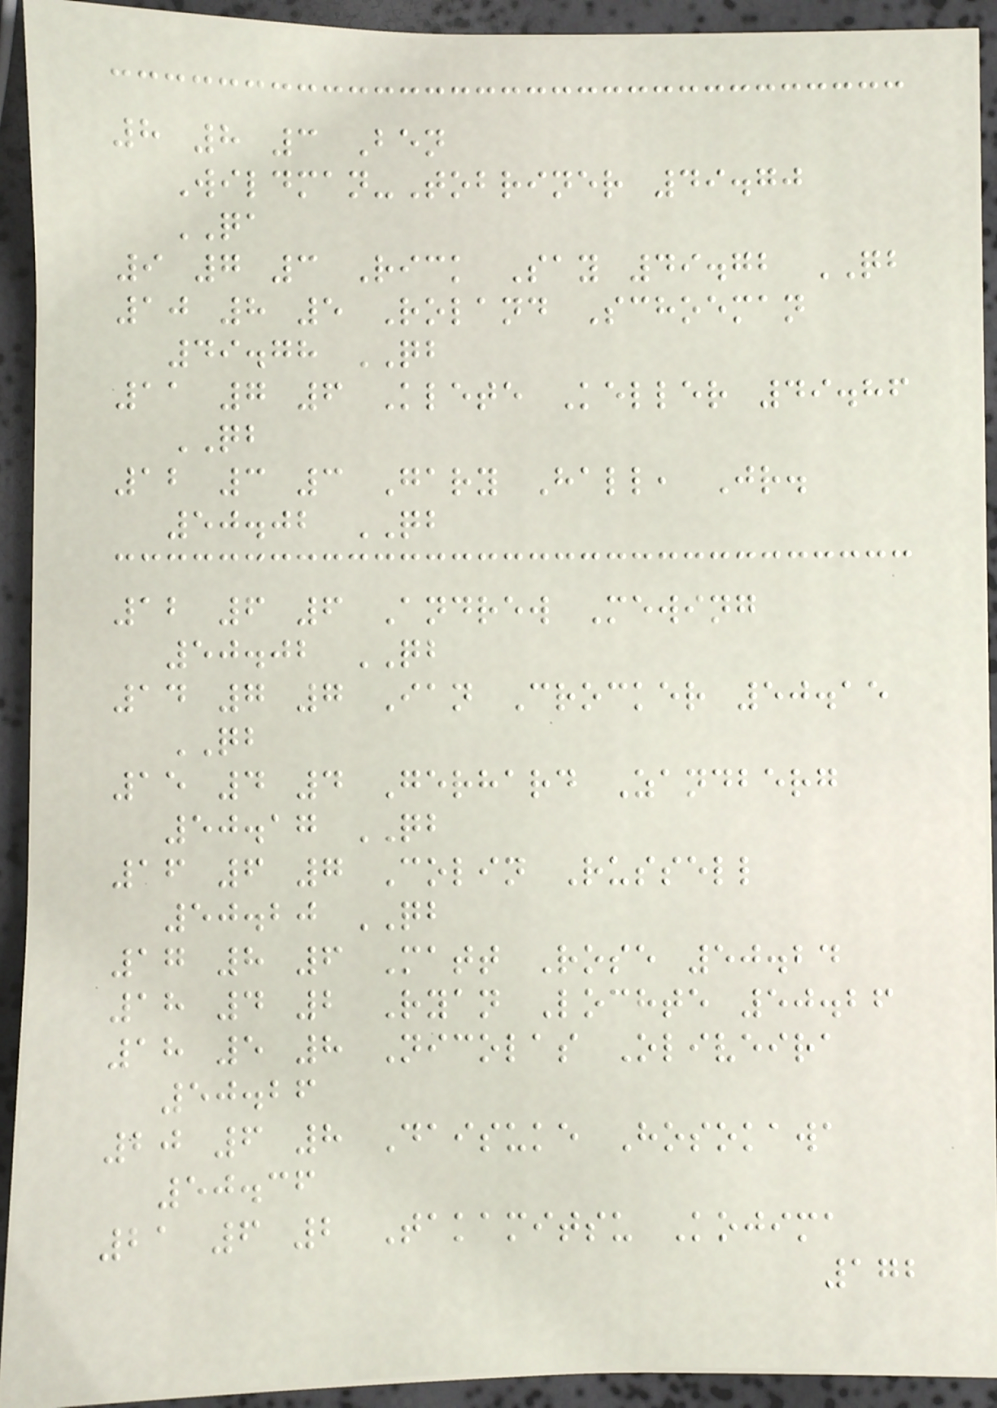8 8 3 Ben
Wildman-Tobriner 49.70
QA
9 7 3 Rick Say 49.72 QB
10 8 5 Roland Schoeman
49.78 QB
11 7 6 Klete Keller 49.86
QB
12 3 3 Gary Hall, Jr.
50.02 QB
12 6 6 Andrew Mewing
50.02 QB
14 7 7 Ian Crocker 50.15
QB
15 4 4 Gerhard Zandberg
50.17 QB
16 6 7 Colin Russell
50.20 QB
17 8 6 Matt Rose 50.24
18 4 2 Ryan Lochte 50.26
18 5 8 Nicolas Oliveira
50.26
20 6 8 Daisuke Hosokawa
50.36
21 6 2 Takamitsu Kojima
172
